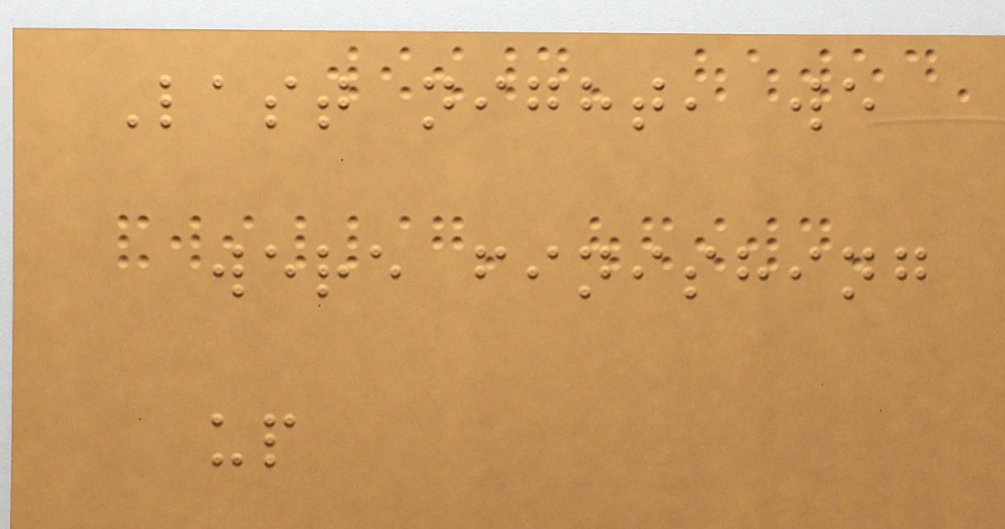Last night, we
were finishing
up
